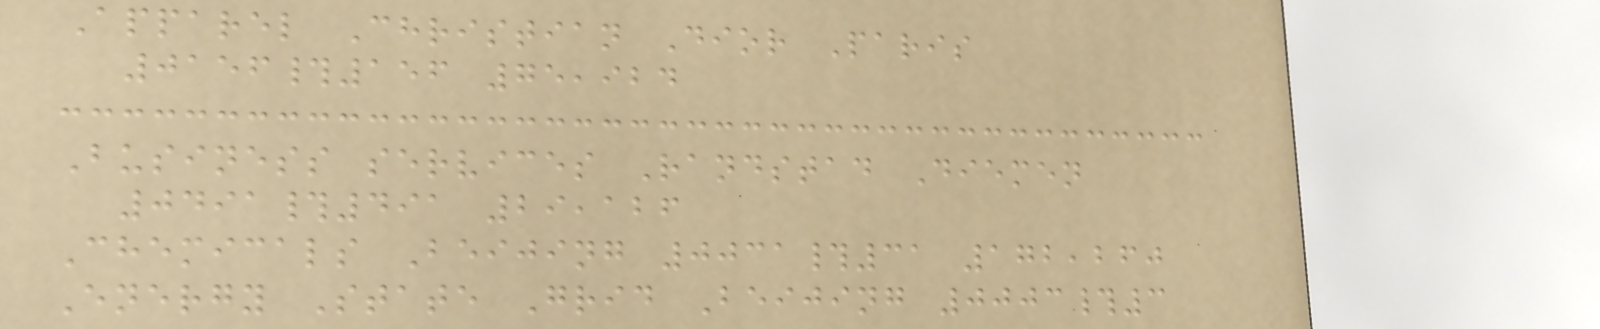Apparel Christian Dior Paris
0156#156 75,924
Business services Randstad Diemen
0491#491 29,126
Chemicals Beijing 0031#31 172,260
Energy State Grid Beijing 0003#3
